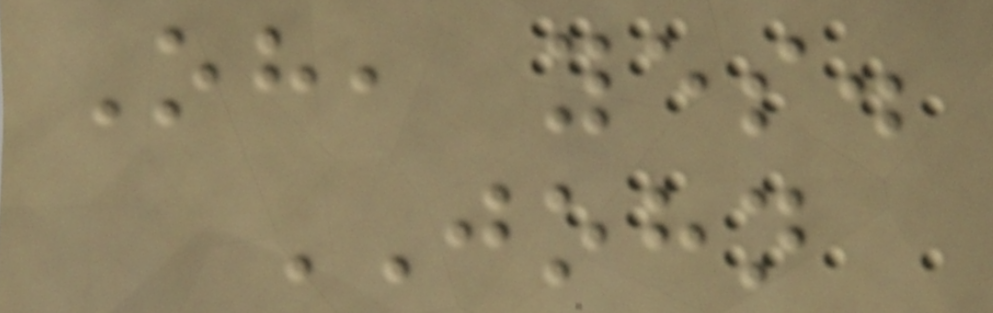Oh, yes.
JOHN
